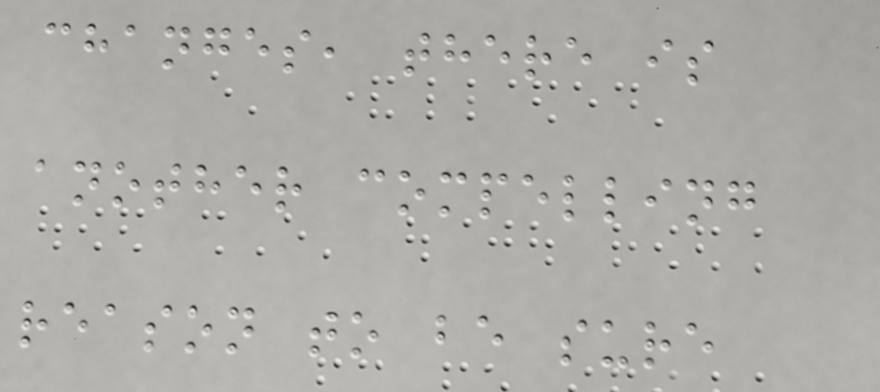changes, there is
another compelling
reason to be sure
